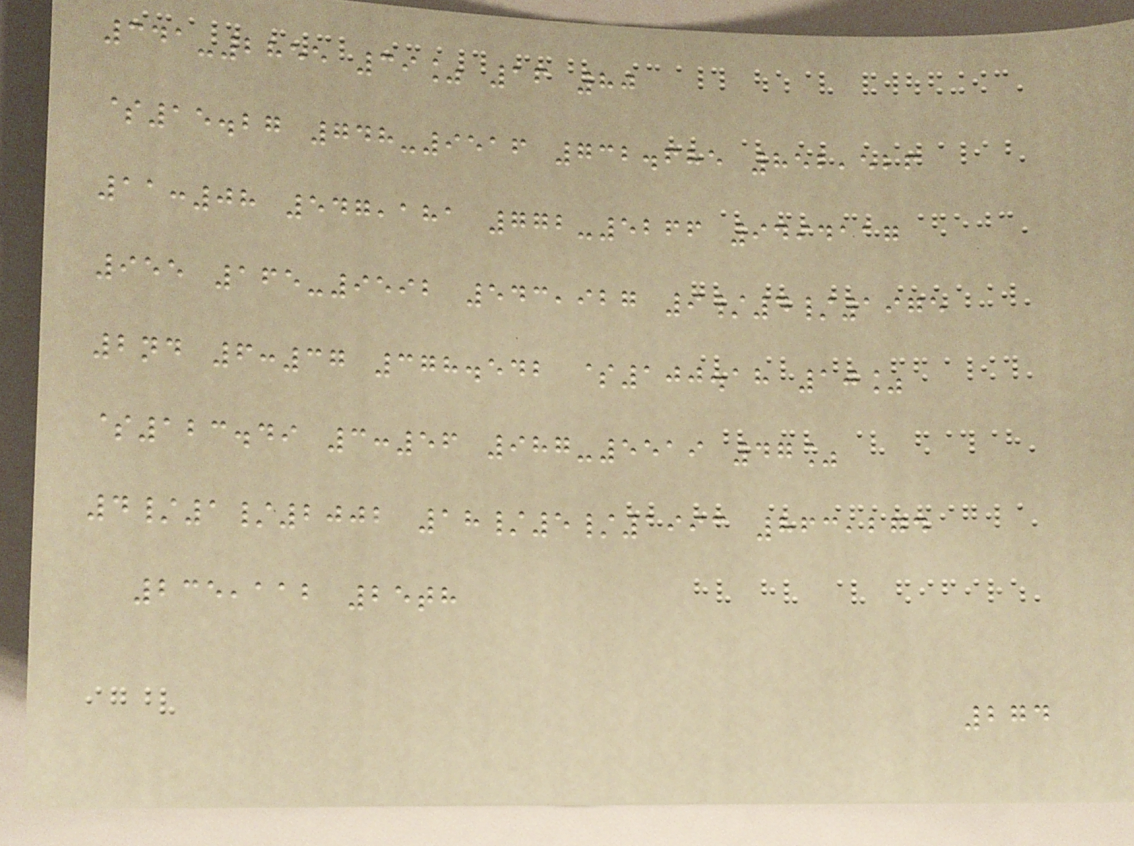341-2855 39% 16 80
$15.27 748-9516 732.685 852,526
11:08 547,181 772-5266 9494117
955 165-9592 543,927 9/4/1975
2nd 6:37 378.542 $100.18 10%
$123.49 3:56 987-5519 47%
4/1/2002 18/5/1993 863,274
235,112 25th
274
